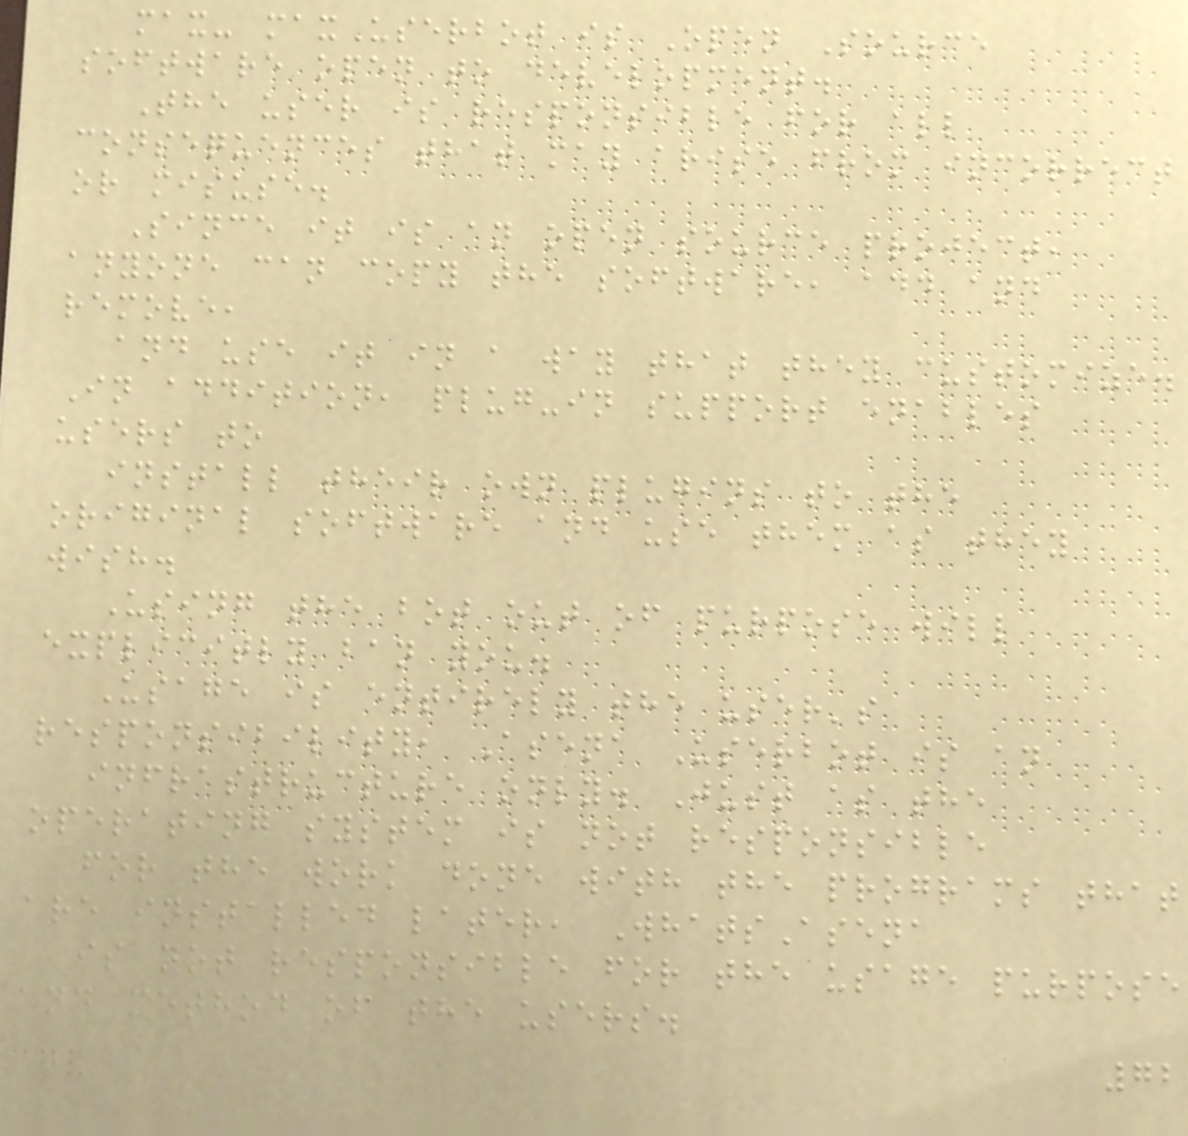max- maxUserbot is Open Source
software open to development.
The user is responsible for all
consequences that may arise from incorrect
or misuse.
Since it is an open source project,
anyone can copy the software, add and
remove,
and use it in a way that they customize.
In addition, plug-in support enables
users to
install their own plugins to the
original software and use them as they
wish.
Using the bot out of purpose will
explicitly ban you.
Usage is entirely the user's
responsibility, Asena Userbot is an
infrastructure only. Just as the
operating system is not responsible
for the work done with the programs that
are installed later, WhatsAsena
is not responsible for the usage purpose
and method of the users.
72
